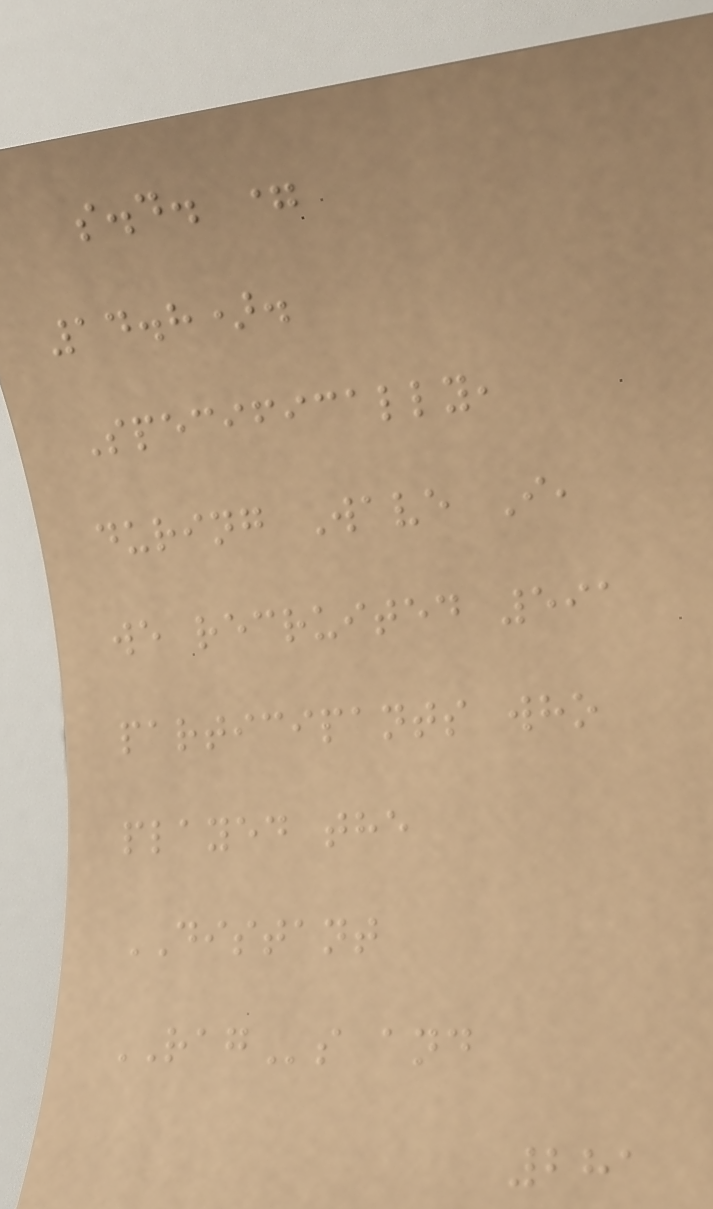s.d. =
14.8).
Specifically,
during Wave I,
we recruited 591
participants who
played the
DISTANT
RAGs and
281
